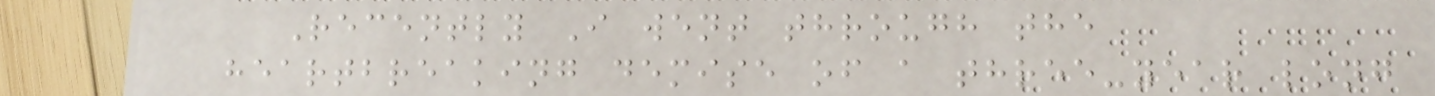Recently I went through the
heartbreaking demise of a three-year long
